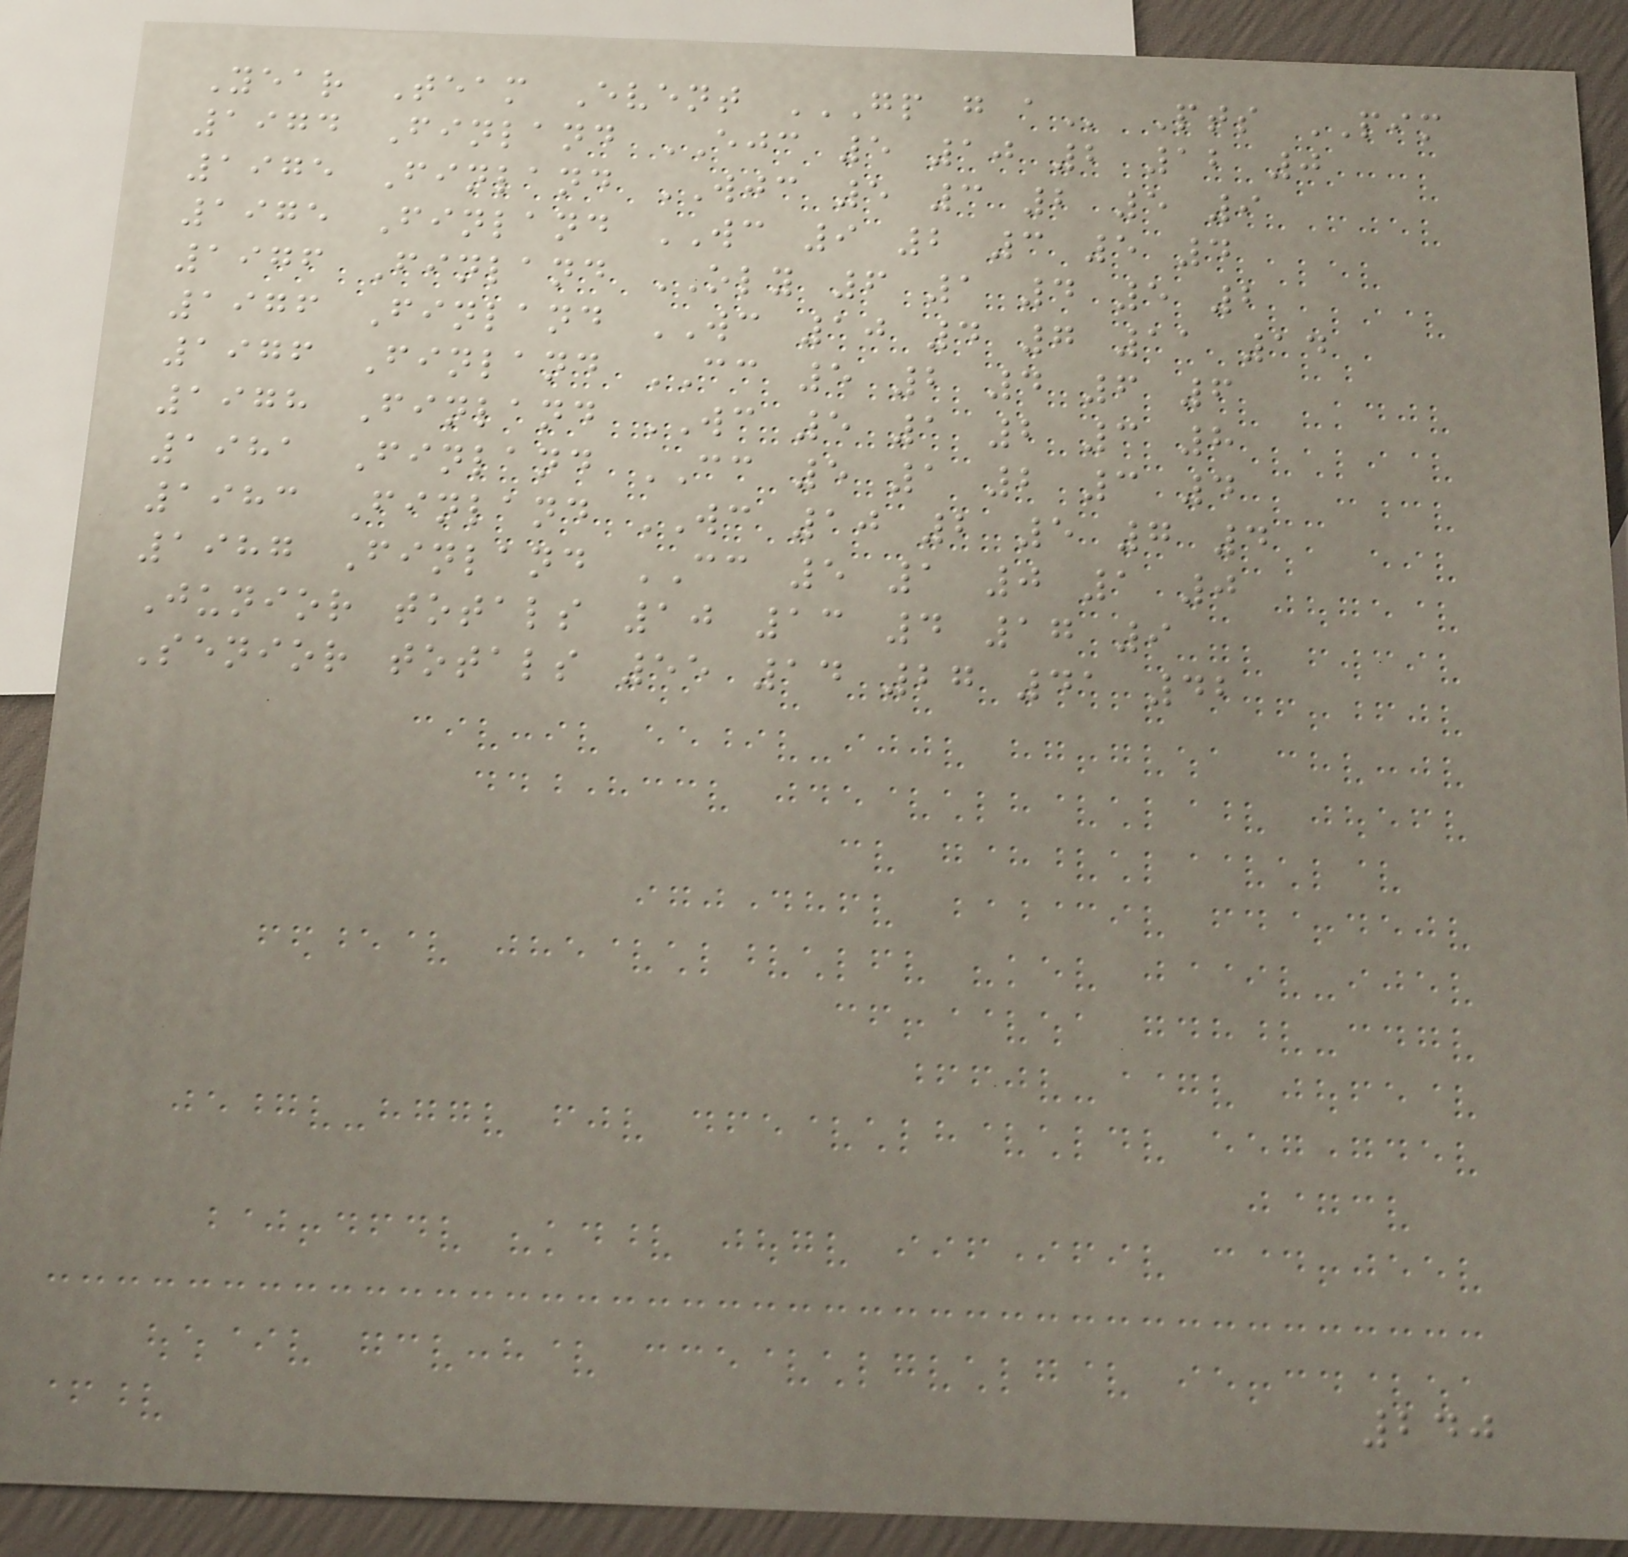Year Team Event GP G A Pts PIM
1974 Finland EJC 5 10 2 12 0
1975 Finland WJC 5 3 2 5 9
1975 Finland WC 9 2 3 5 4
1976 Finland OLY 6 1 4 5 2
1976 Finland WC 10 4 7 11 14
1976 Finland CC 5 2 4 6 6
1978 Finland WC 5 1 2 3 8
1981 Finland CC 5 1 2 3 4
1983 Finland WC 10 2 5 7 4
1987 Finland CC 5 1 0 1 0
Junior totals 10 13 4 17 9
Senior totals 55 14 27 41 42
240
